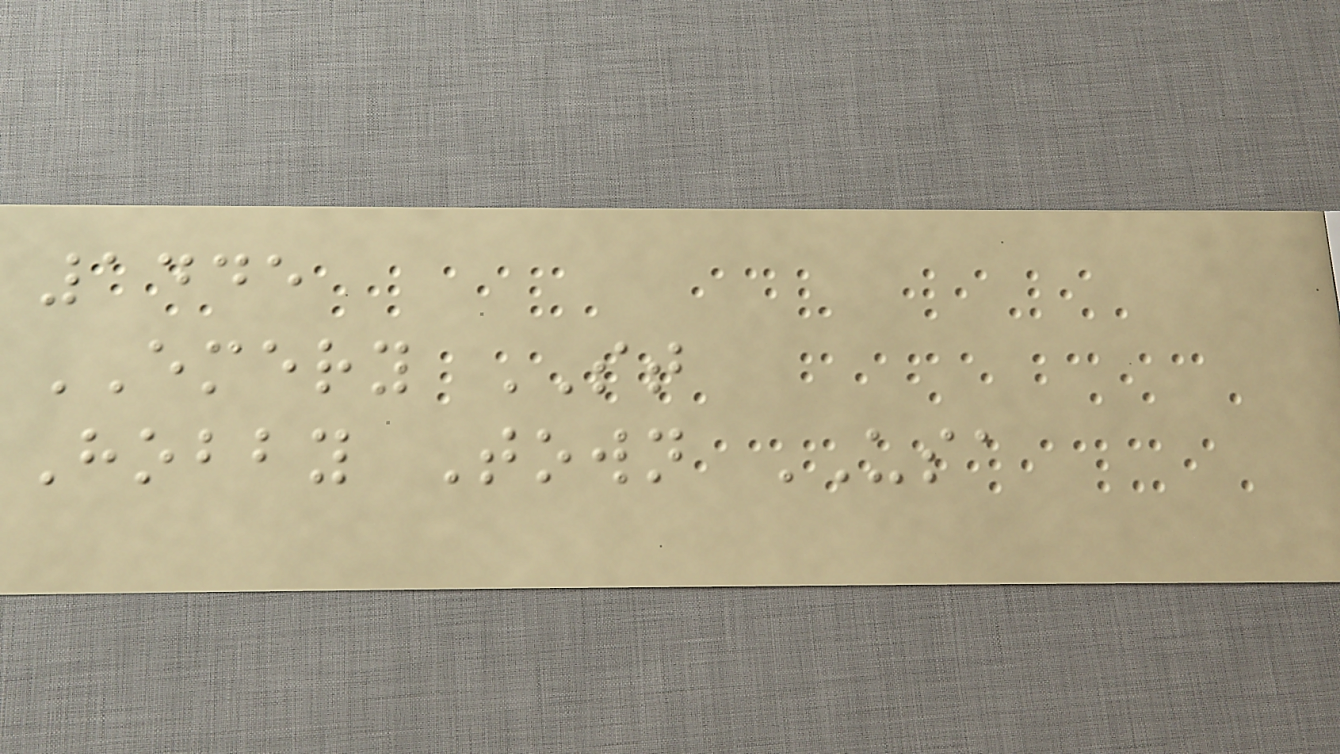1445
EMERY ST
Hobby Town USA
